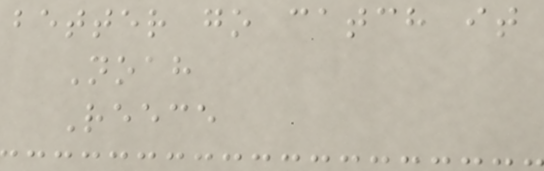better go catch it
Noah
Reece
